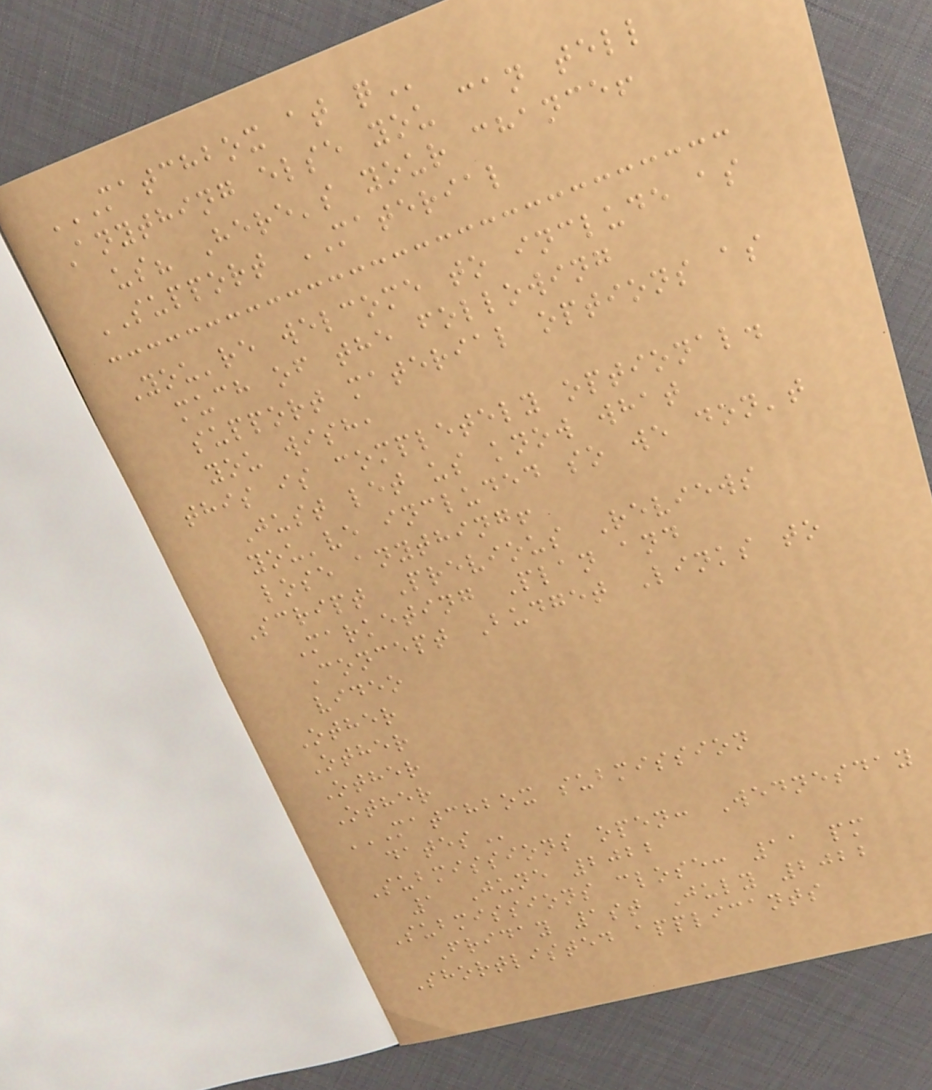MATCHBOX AT Q
Anything else you can tell
us? Here's your chance!
SUPPORT MATERIAL
You're welcome to include as
much of the following
support material options as
you wish,
this is completely optional.
Just let us know what
you've included so we don't
lose anything!
Script Previous Reviews
Marketing Plan and
Concept Budget Links to
video
Other
Other
Other
Other
MATCHBOX SUBMISSION
DATES
Submissions open: Wednesday
1 June 2022
Submissions close: 11 pm
Friday 1st July 2022
Shortlisted applicants
